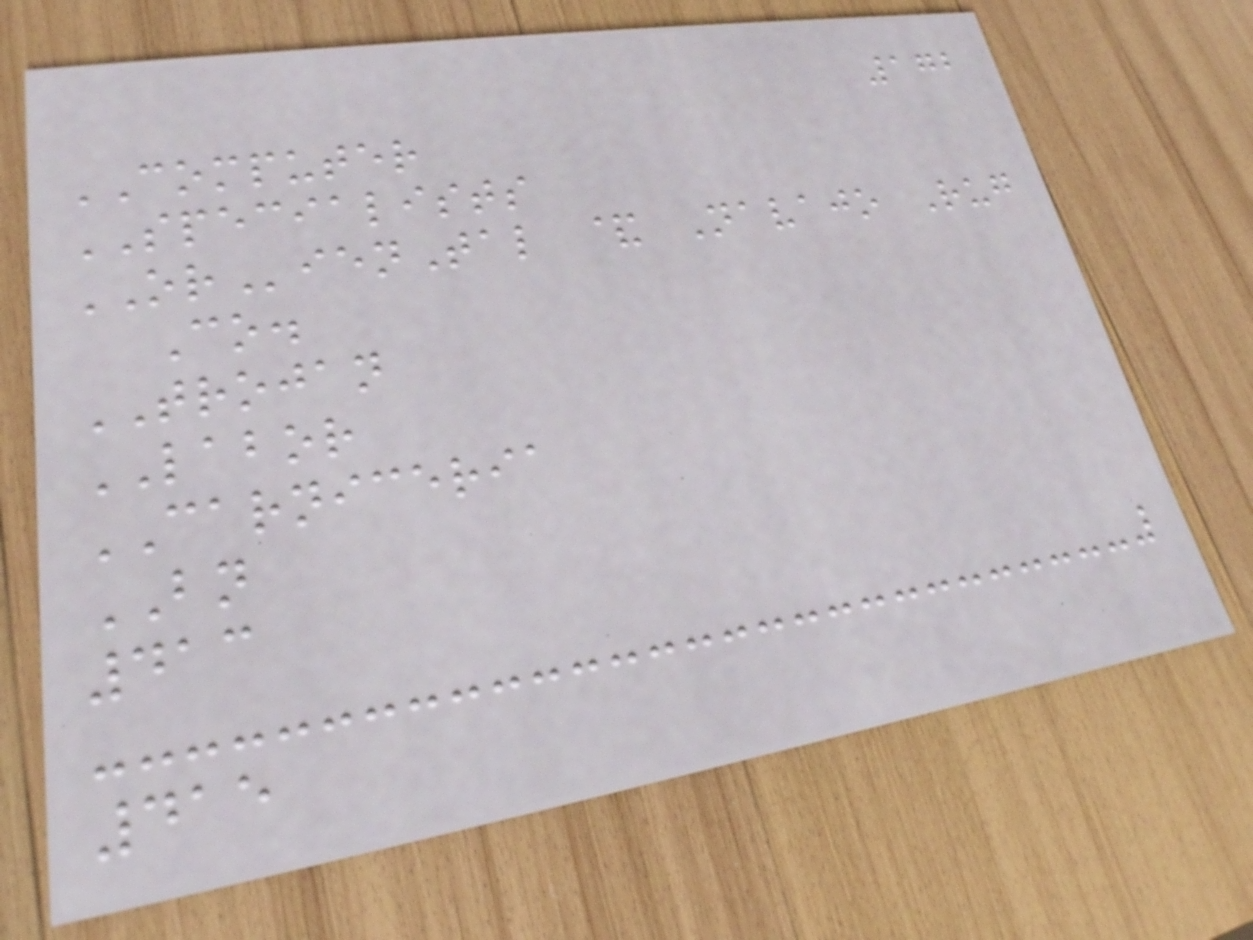172
COMPUTER
SPECIALISTS
ORienTal & Navajo Rug
Co.
TROJAN
LABOR
CARNICERIA
BN
413
415
